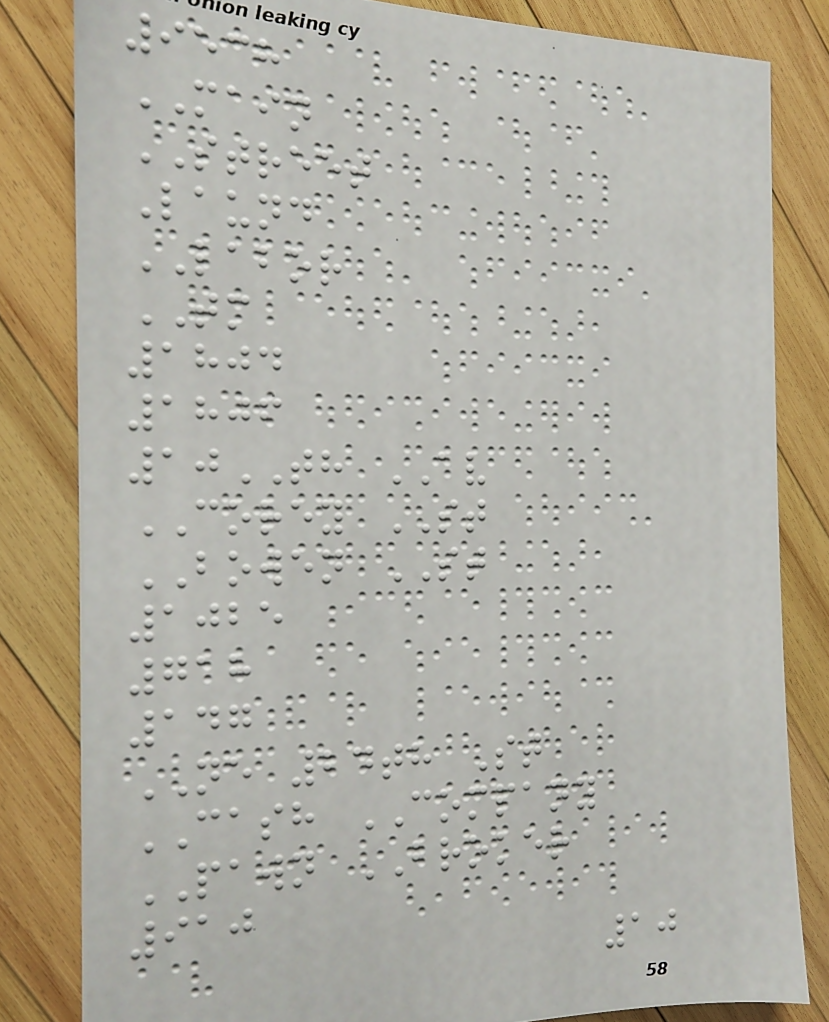9538
MAIN
STREET
Laund
LABOR
TM
1804
1806
10TH AV
COREY ST
BOWEN ST
1025
718
147
NE 24th St
CASH COMPANY
PAWN BROKER
910
10
